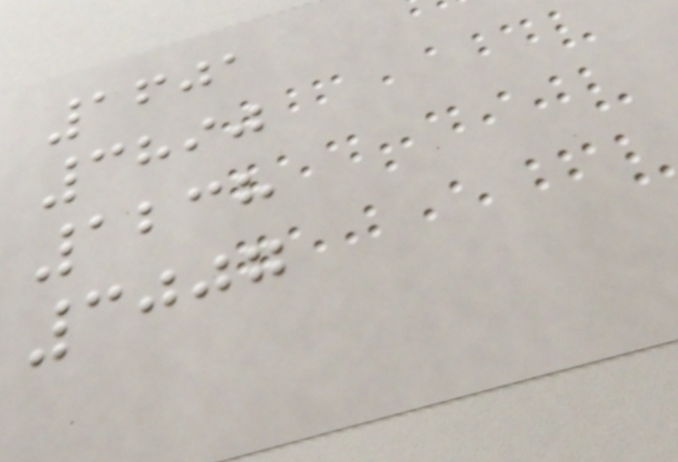1601
3890
1238
3007
